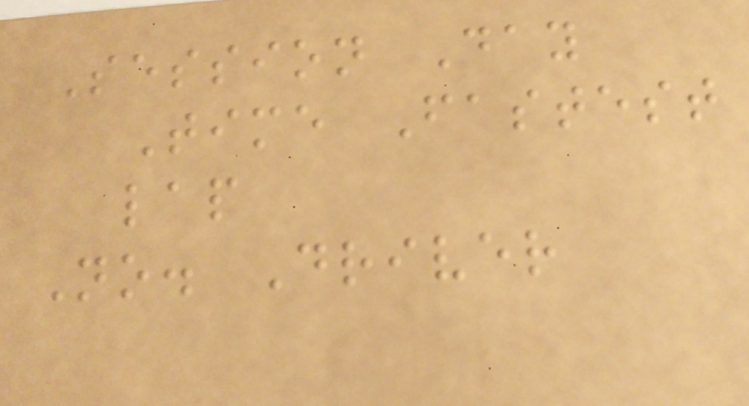Session Day
Time Fastest
lap
No. Driver
